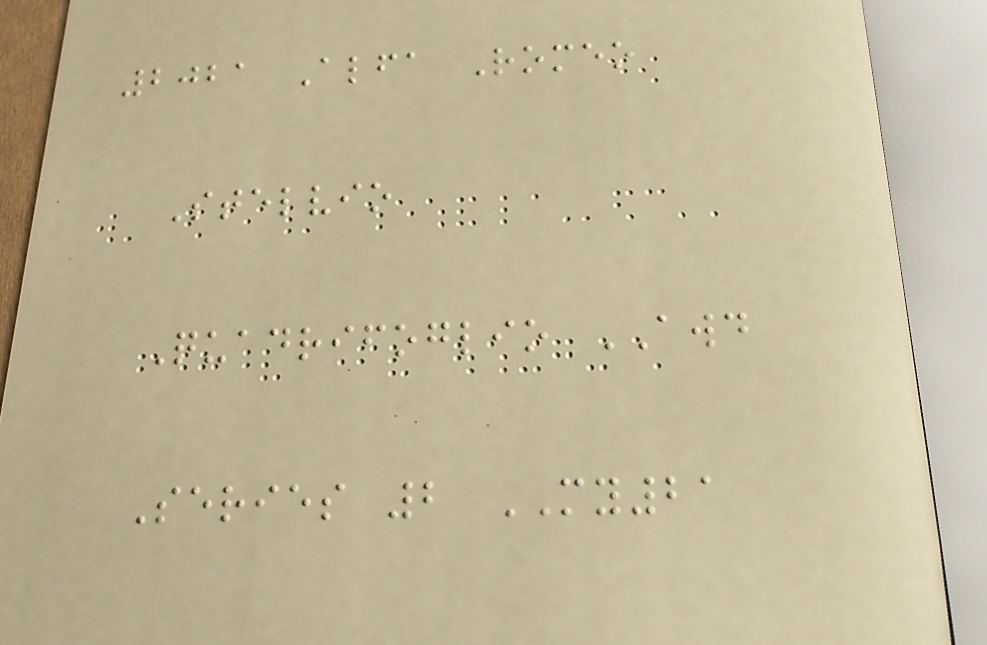2021 Alfa Romeo
Stelvio
Quadrifoglio AWD
Series 2 MY21
